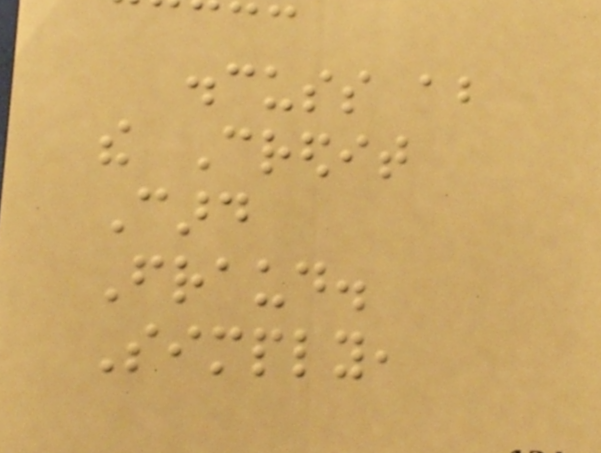discuss about
the Credit
Card
Fraud.
Simply,
